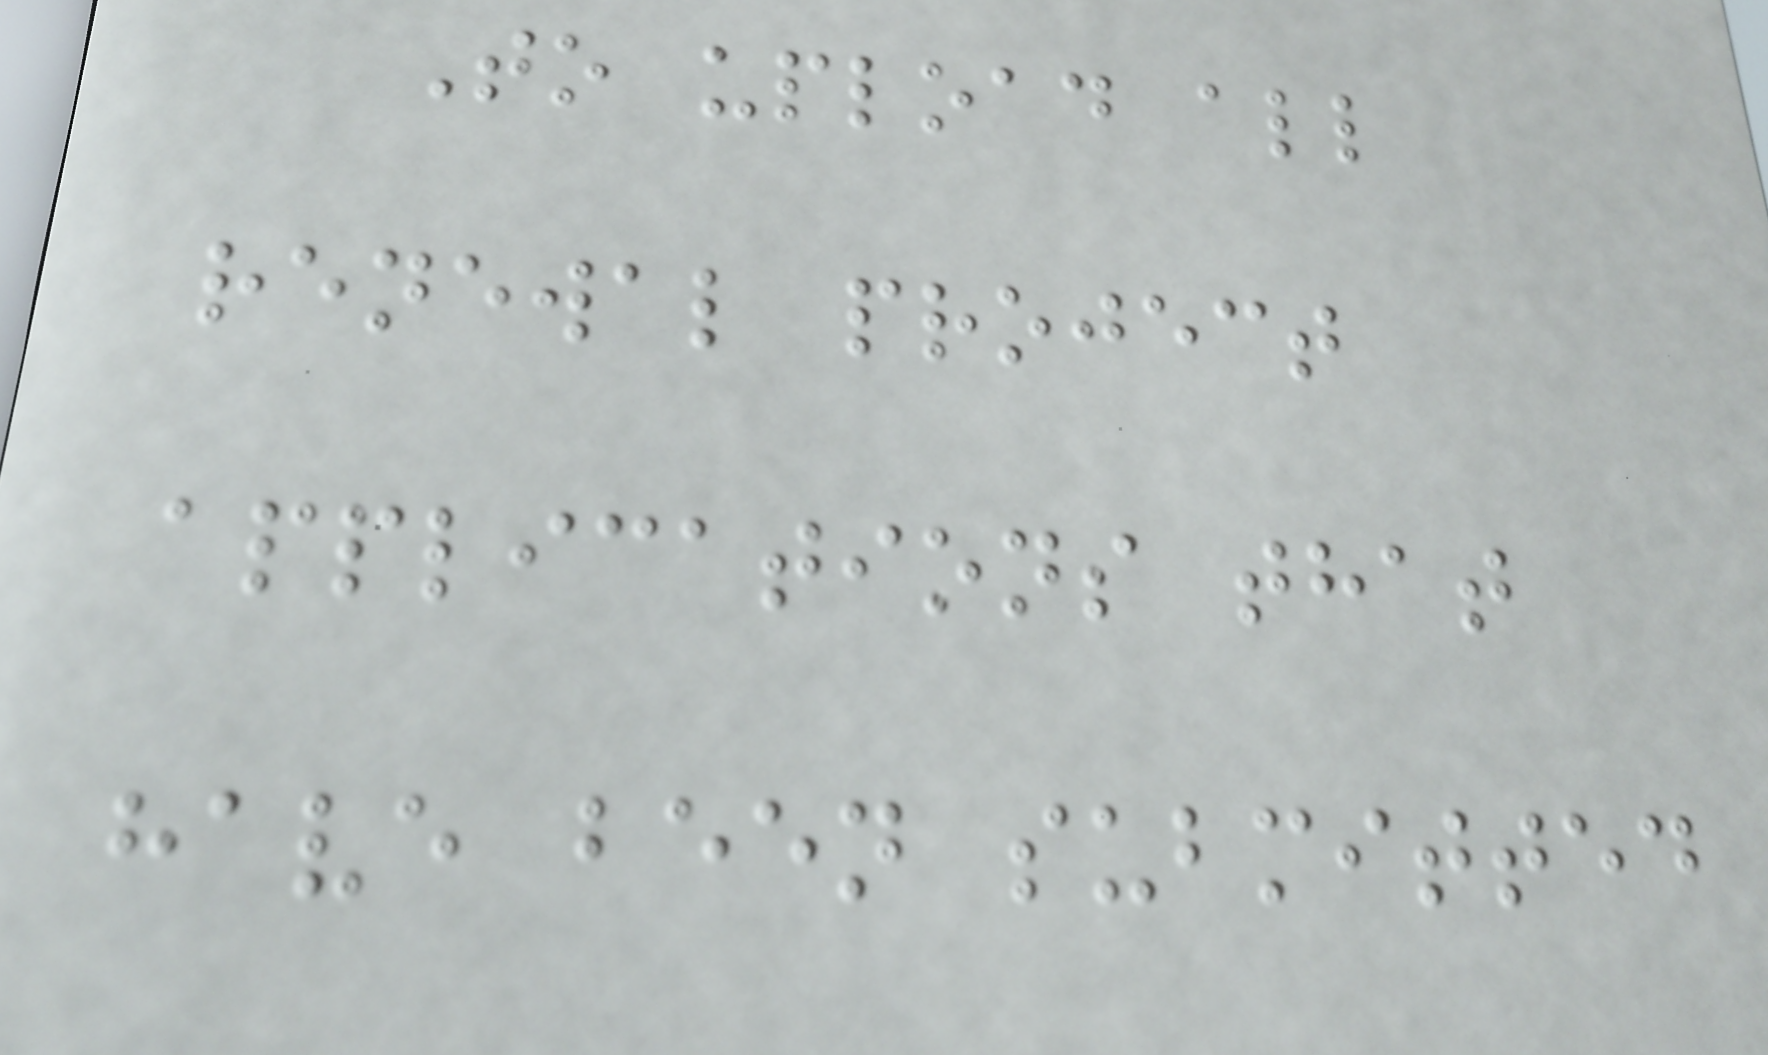To upload all
renewal project
applications that
have been submitted
